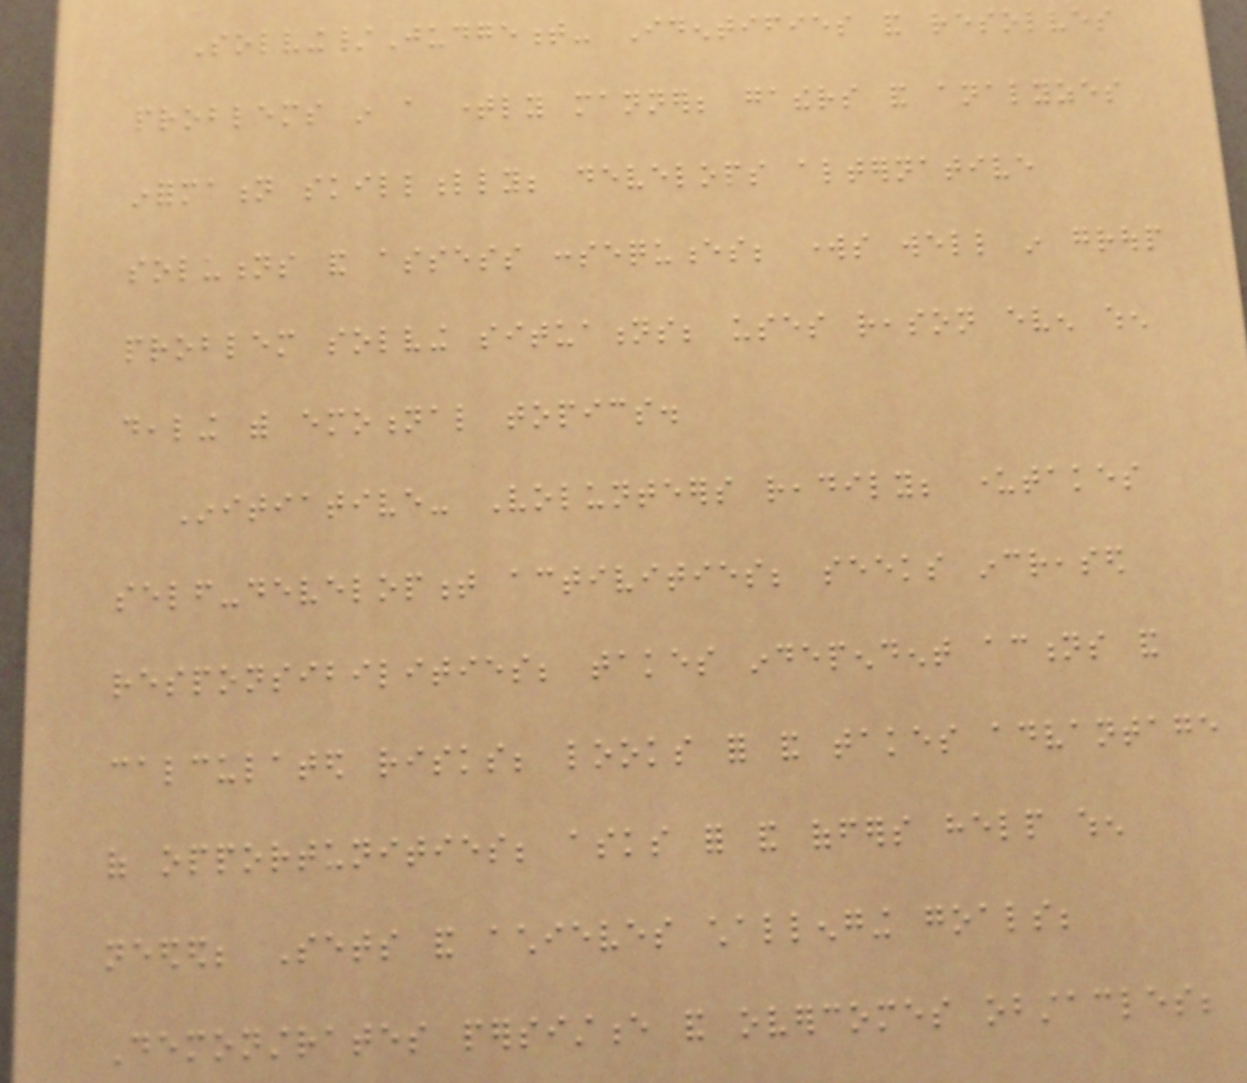Solving/Judgement- Identifies and resolves
problems in a timely manner; gathers and analyzes
information skillfully; develops alternative
solutions and assess consequences; works well in group
problem solving situations; uses reason even when
dealing with emotional topics.
Initiative- Volunteers readily; undertakes
self-development activities; seeks increased
responsibilities; takes independent actions and
calculated risks; looks for and takes advantage
of opportunities; asks for and offers help when
needed; Sets and achieves challenging goals;
Demonstrates persistence and overcomes obstacles;
